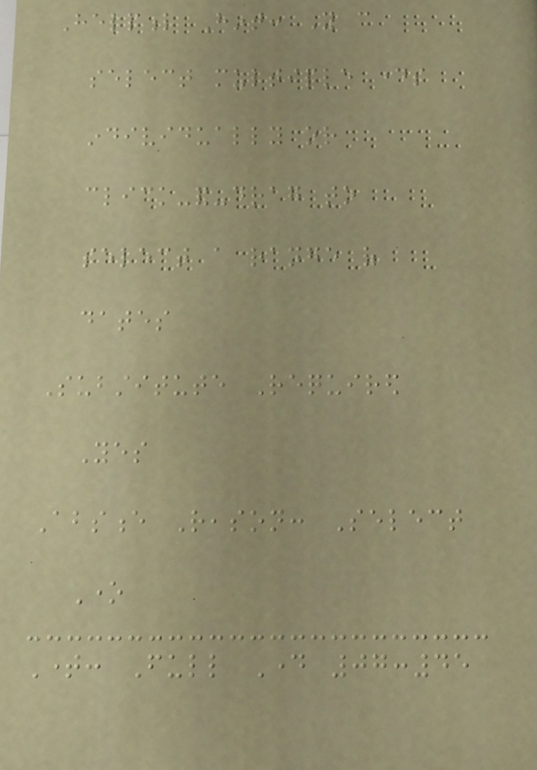Helpful Hint: You can
select multiple days
individually or
click-and-drag to
select a range of
dates
Substitute Required
Yes
Absence Reason: Select
One
Time: Full Day 07:45
